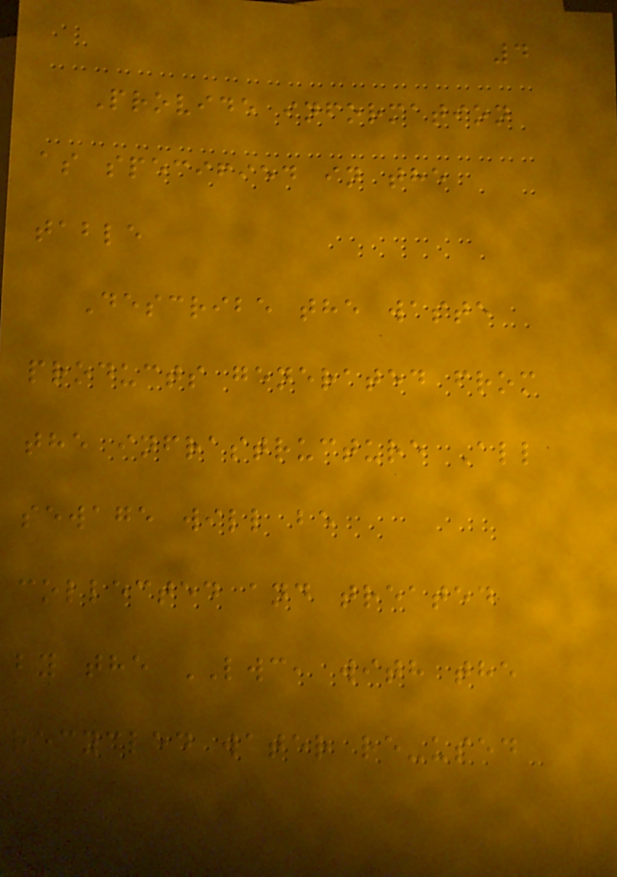4
Provide information
as specified in the
table
Describe the waste
products generated from
the infrastructure All
sewage will be
collected and treated
by the LWC, with the
recycled water re-used
